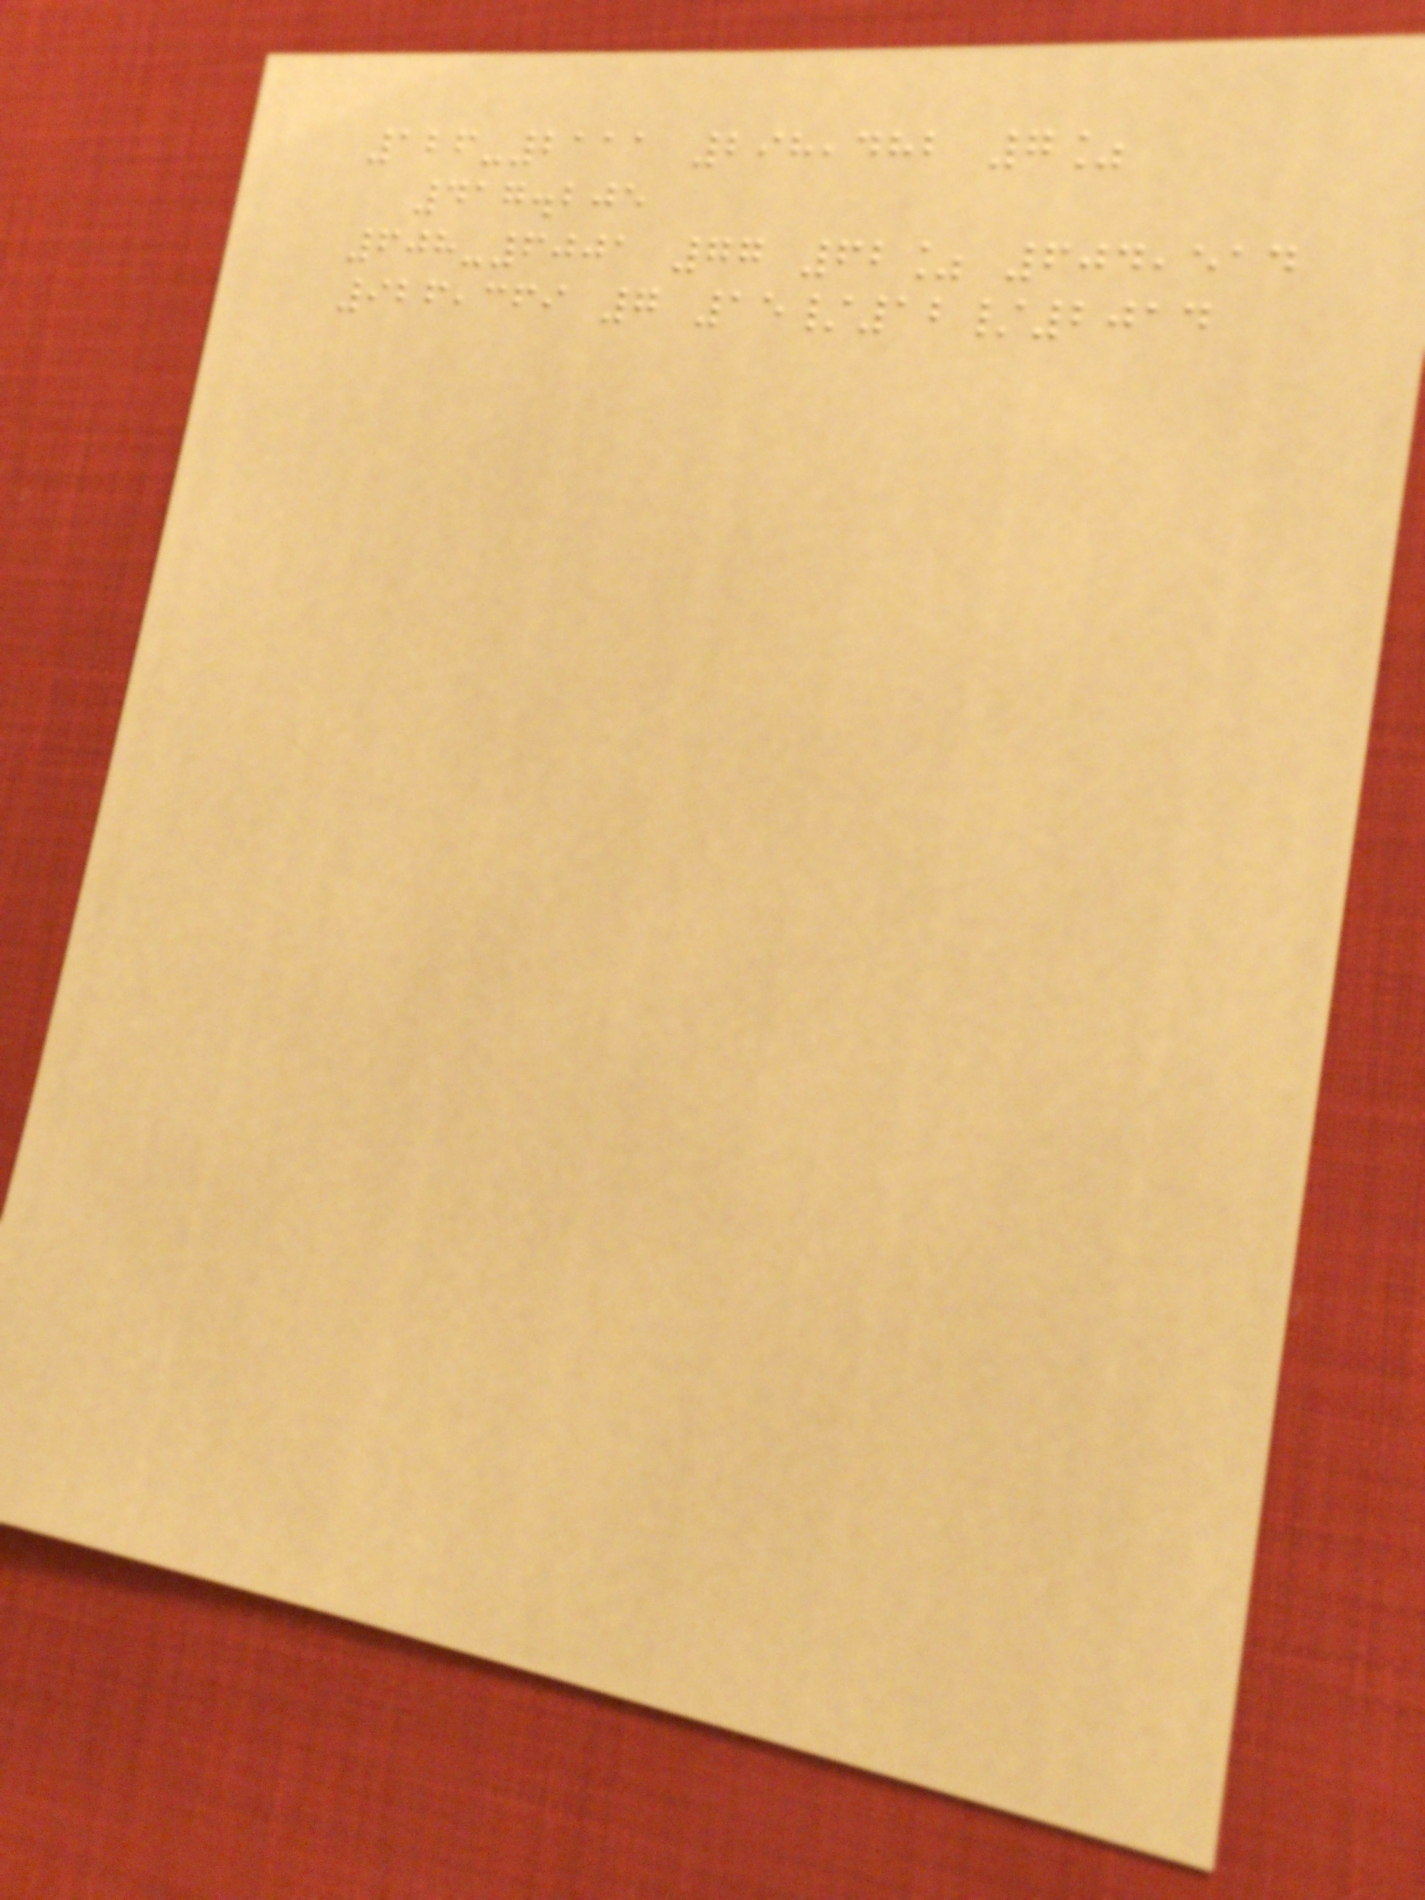126-2111 298,482 7%
417.205
608-6001 77 62% 604,514
926,369 7 15/12/2014
